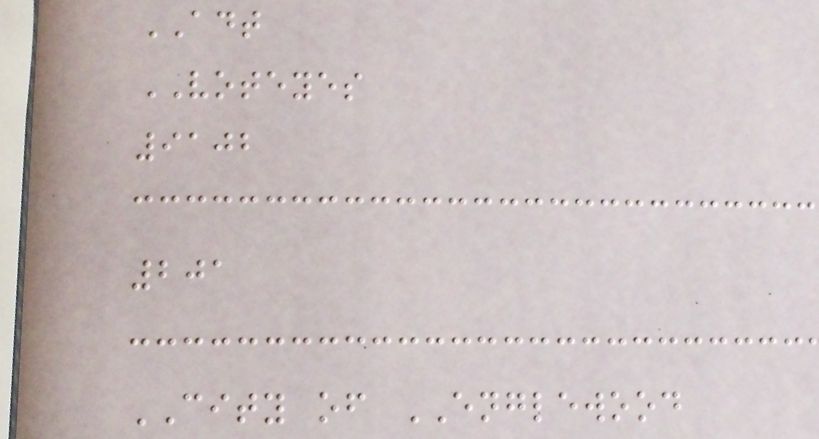ADT
VOTEYES
9102
201
CITY of ENGLEWOOD
